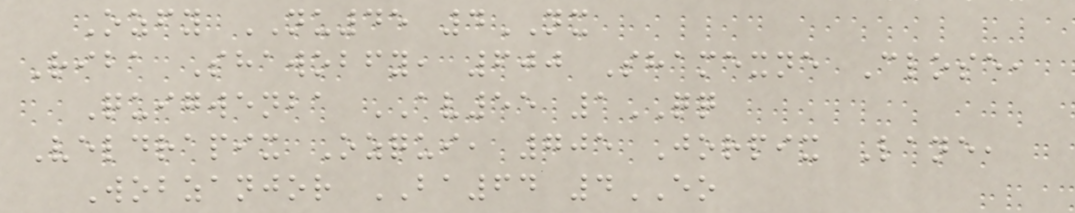Ozfy NU45 4NX
Riba Shawobfy, 600 Shamexne Close,
Quigwenba AV55 1QQ
Veldrapix Ozqui, 705 Jorpix Lane,
Wobzanjor BA64 4EO
